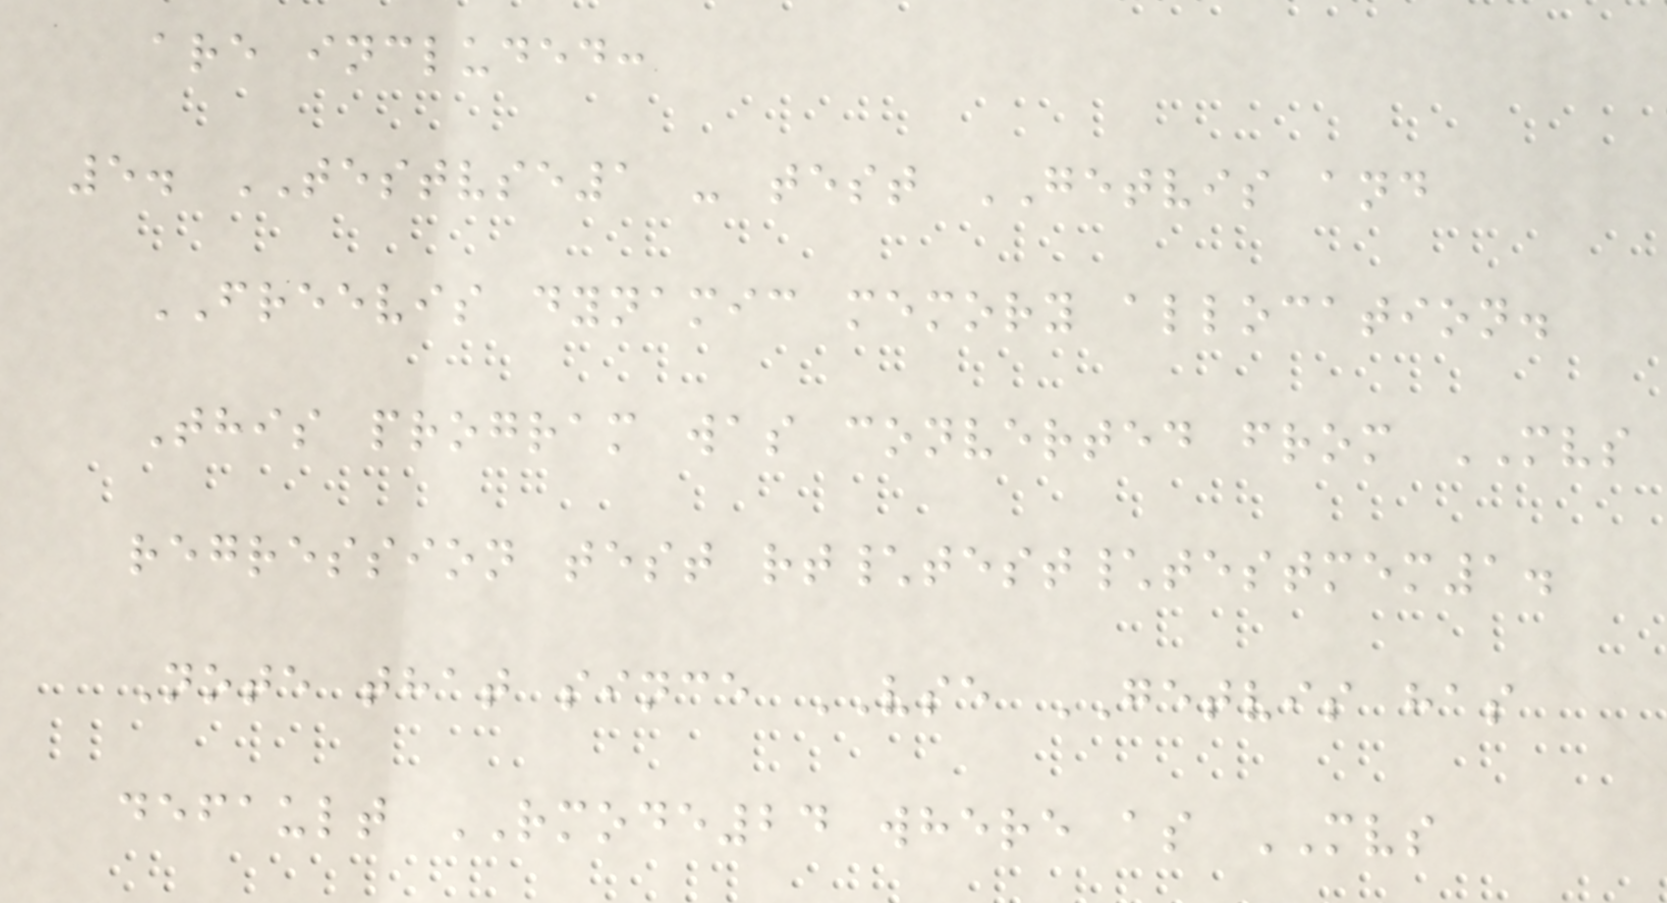are included:
5. TESTVSE1 - test GETVIS and
FREEVIS dynamic memory allocation.
This program was converted from MVS
regression test rt\test\testmem1.
Note that since VSE GETVIS has
default RMODE24 where as MVS
